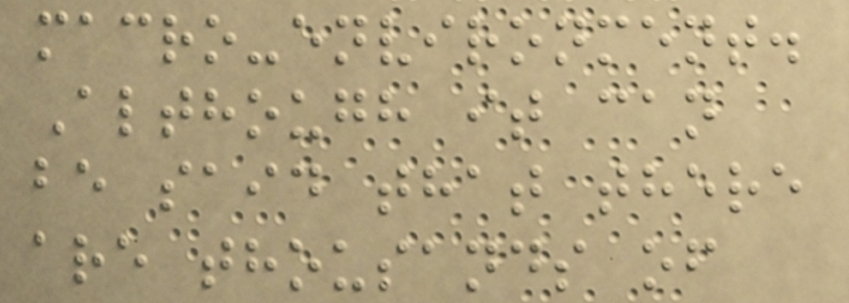macro-environment.
Although it can
be said that there
are thousands of
